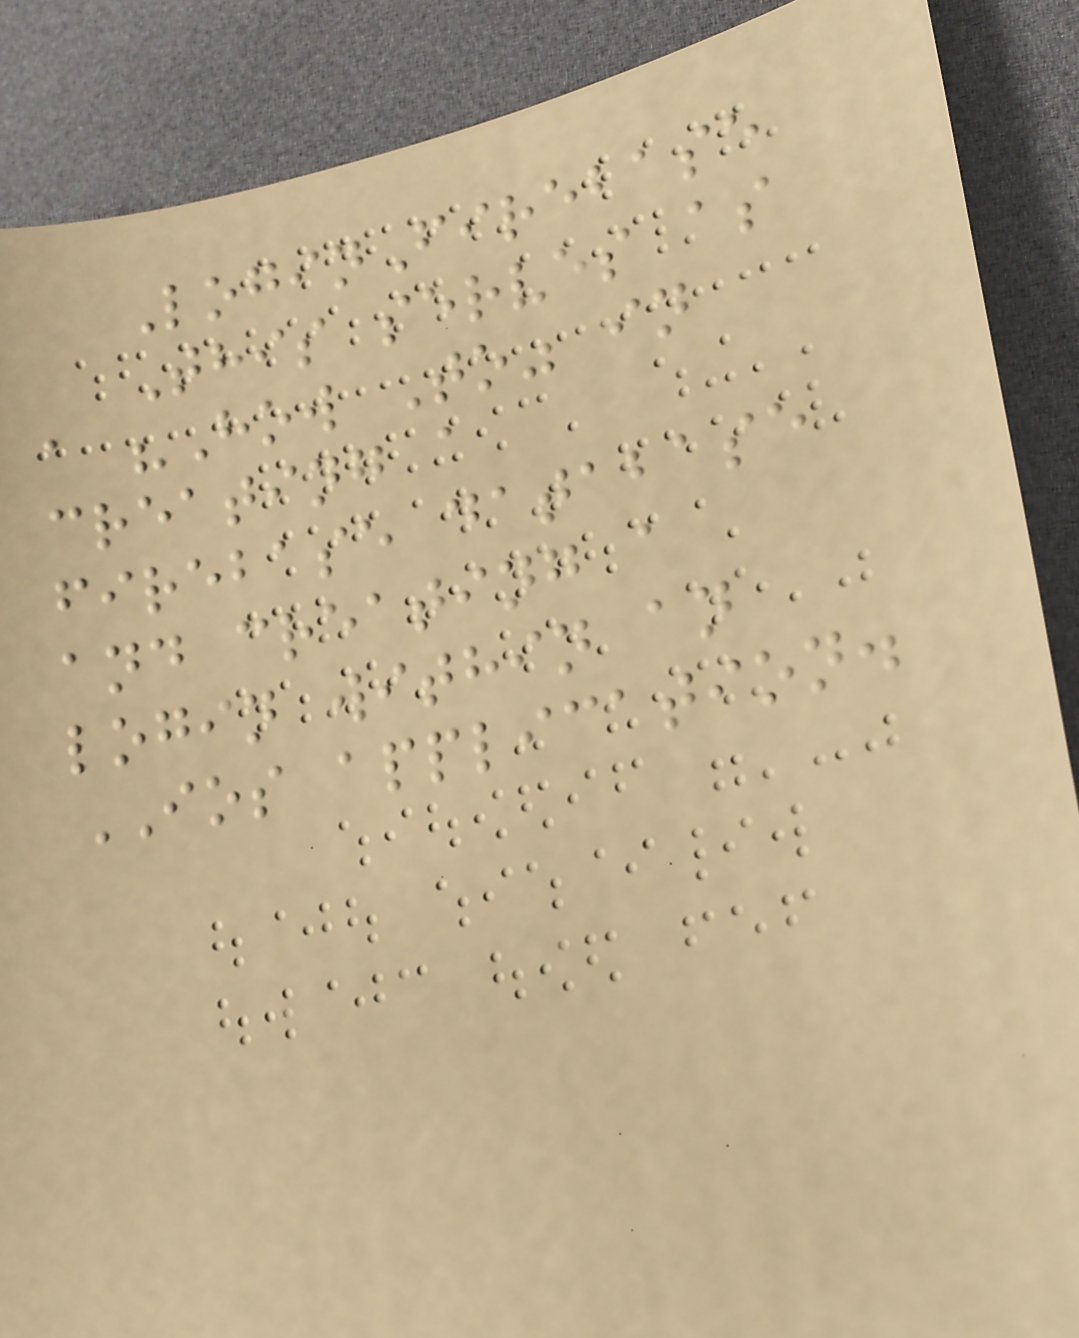LoginFirebase
This serves as
a "How To" in
creating a
firebase database
and creating a
login within an
IOS application.
